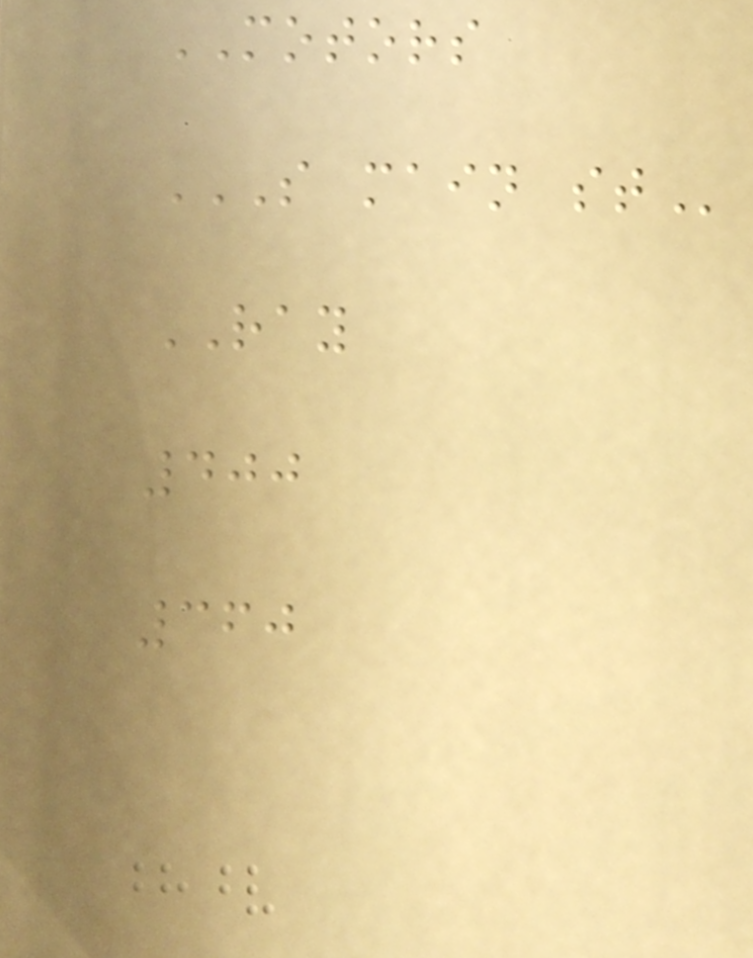MOTORS
S MAIN ST
RAY
400
360
